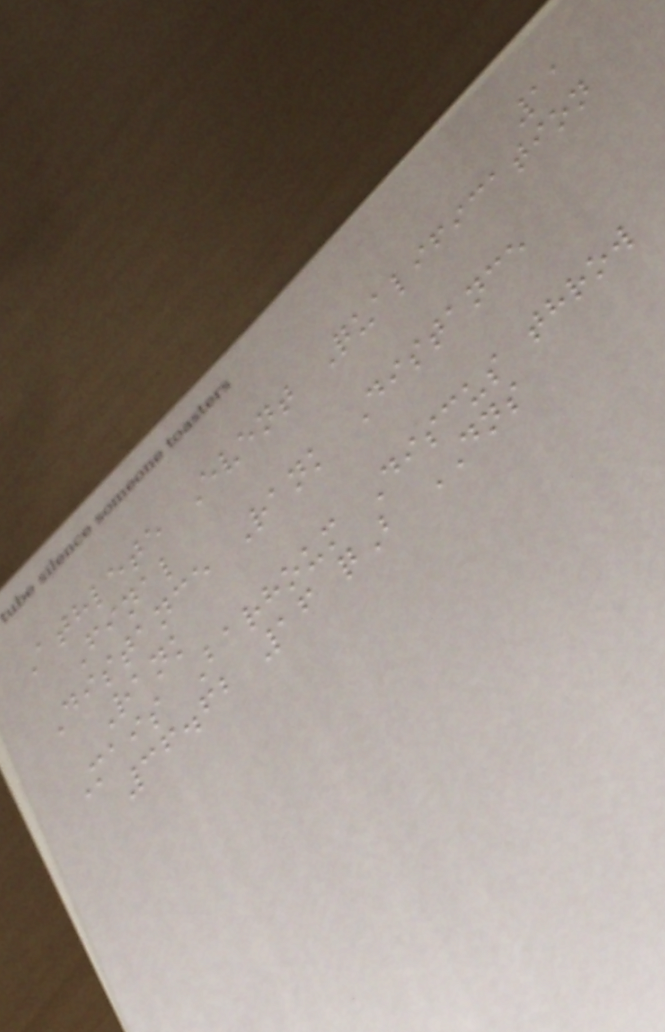11
Athlete Event Qualification
Final
Distance Rank Distance
Rank
Mais Barhoum Discus throw
36.62 16 qB DNS
